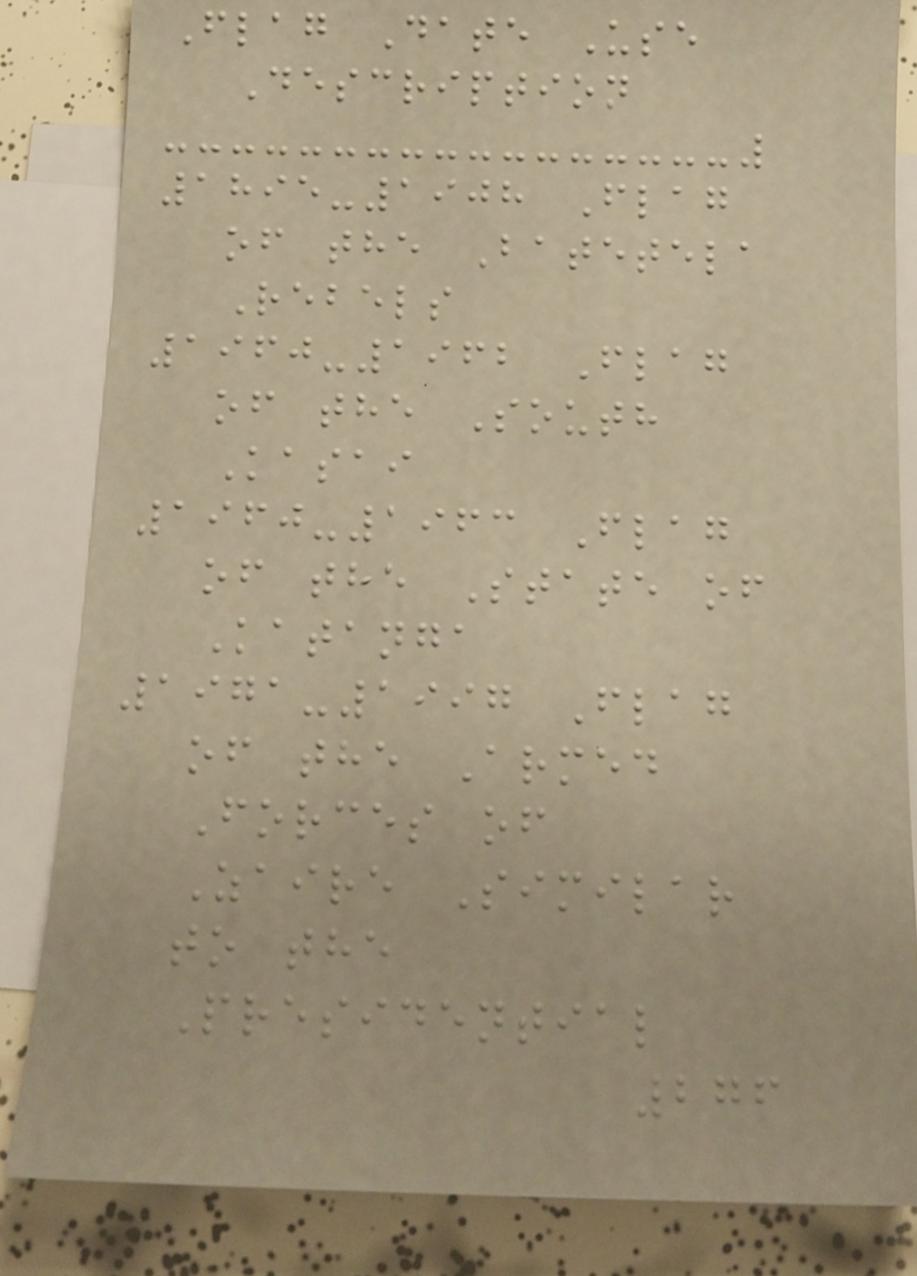Flag Date Use
Description
1895-1908 Flag
of the Batetela
Rebels
1960-1962 Flag
of the South
Kasai
1960-1963 Flag
of the State of
Katanga
1971-1997 Flag
of the Armed
Forces of
Zaire Similar
to the
Presidential
276
